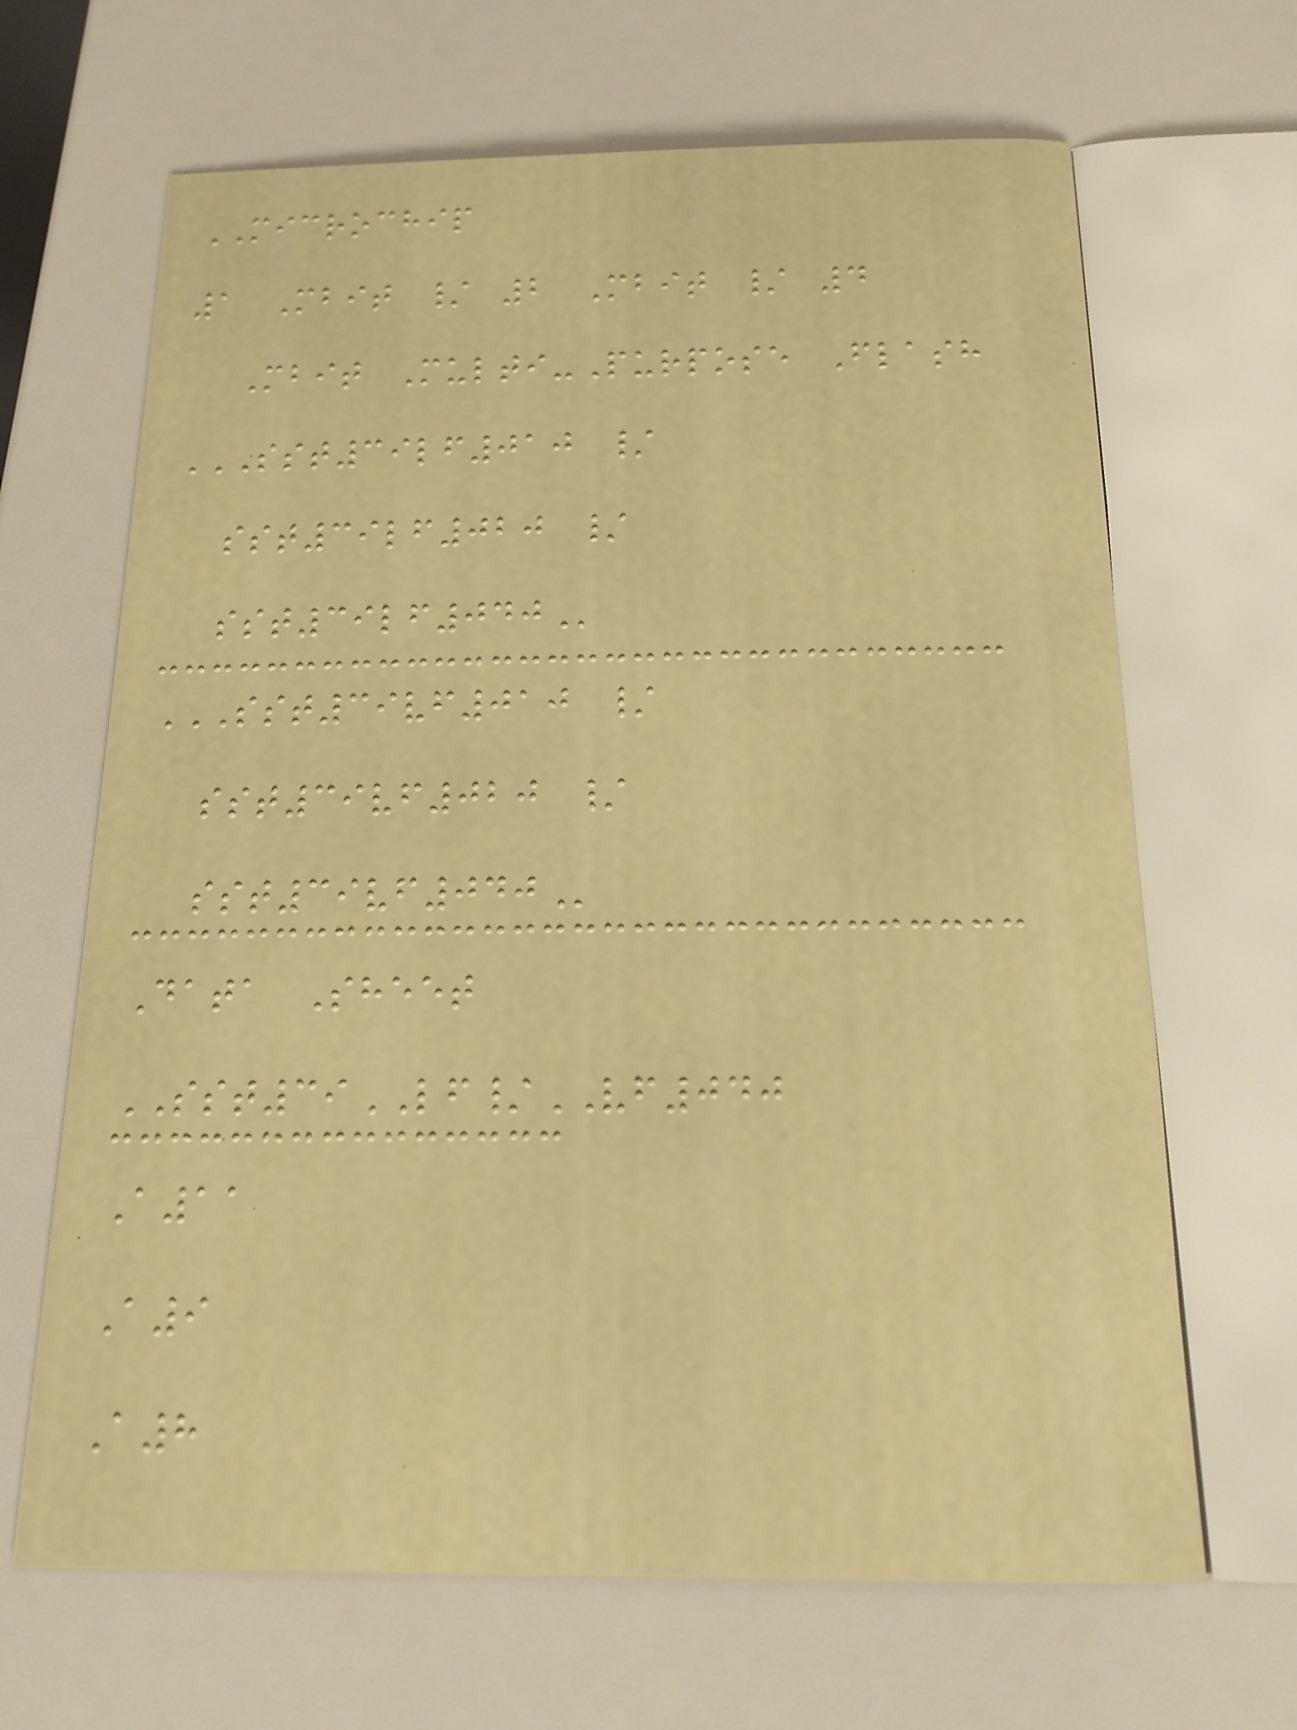MICROCHIP
1 Mbit / 2 Mbit / 4
Mbit Multi-Purpose Flash
SST39LF010 /
SST39LF020 /
SST39LF040
SST39VF010 /
SST39VF020 /
SST39VF040
Data Sheet
SST39LF/VF040
A11
A9
A8
